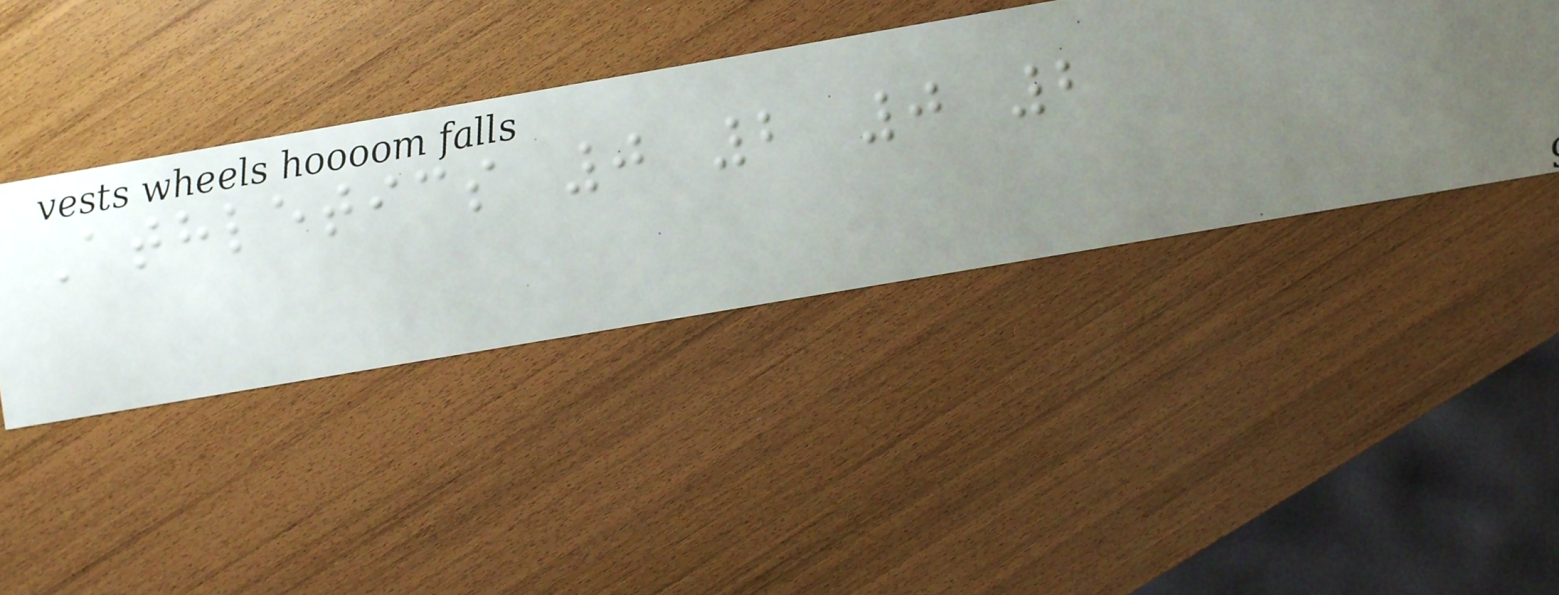Athletics 0 2 0 2
